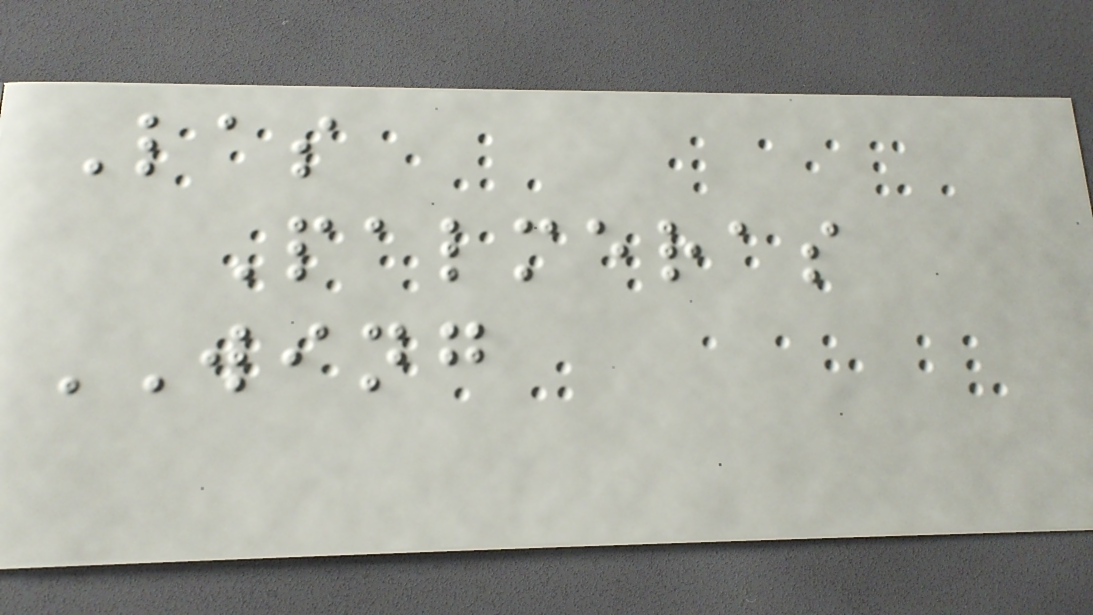Las
Palmeras
WING
